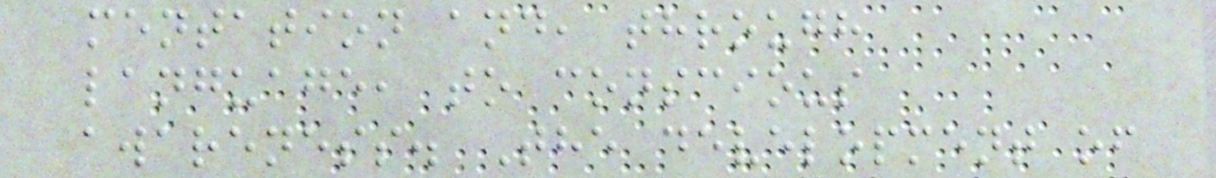mentation and, through
language, to conscious
awareness. The development of
